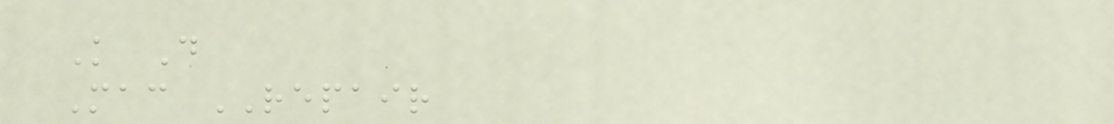K D
Mac REPAIR
